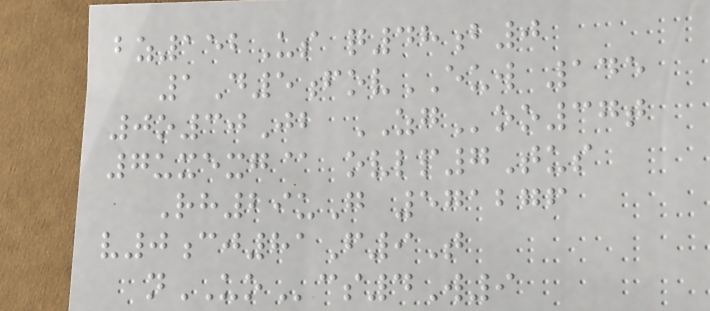bz152Us q48b0
1D5fovEUW 145
0o30Jb ZGoo37t
7uxexg@ ovlp7Tus
Rh29uG 571276
v0cj81F9T
nUOcs4W9
